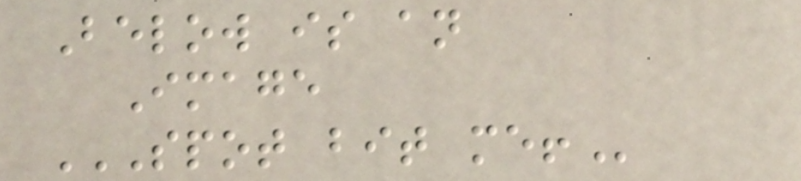Below is an
Image
SPOT BIT ME!
